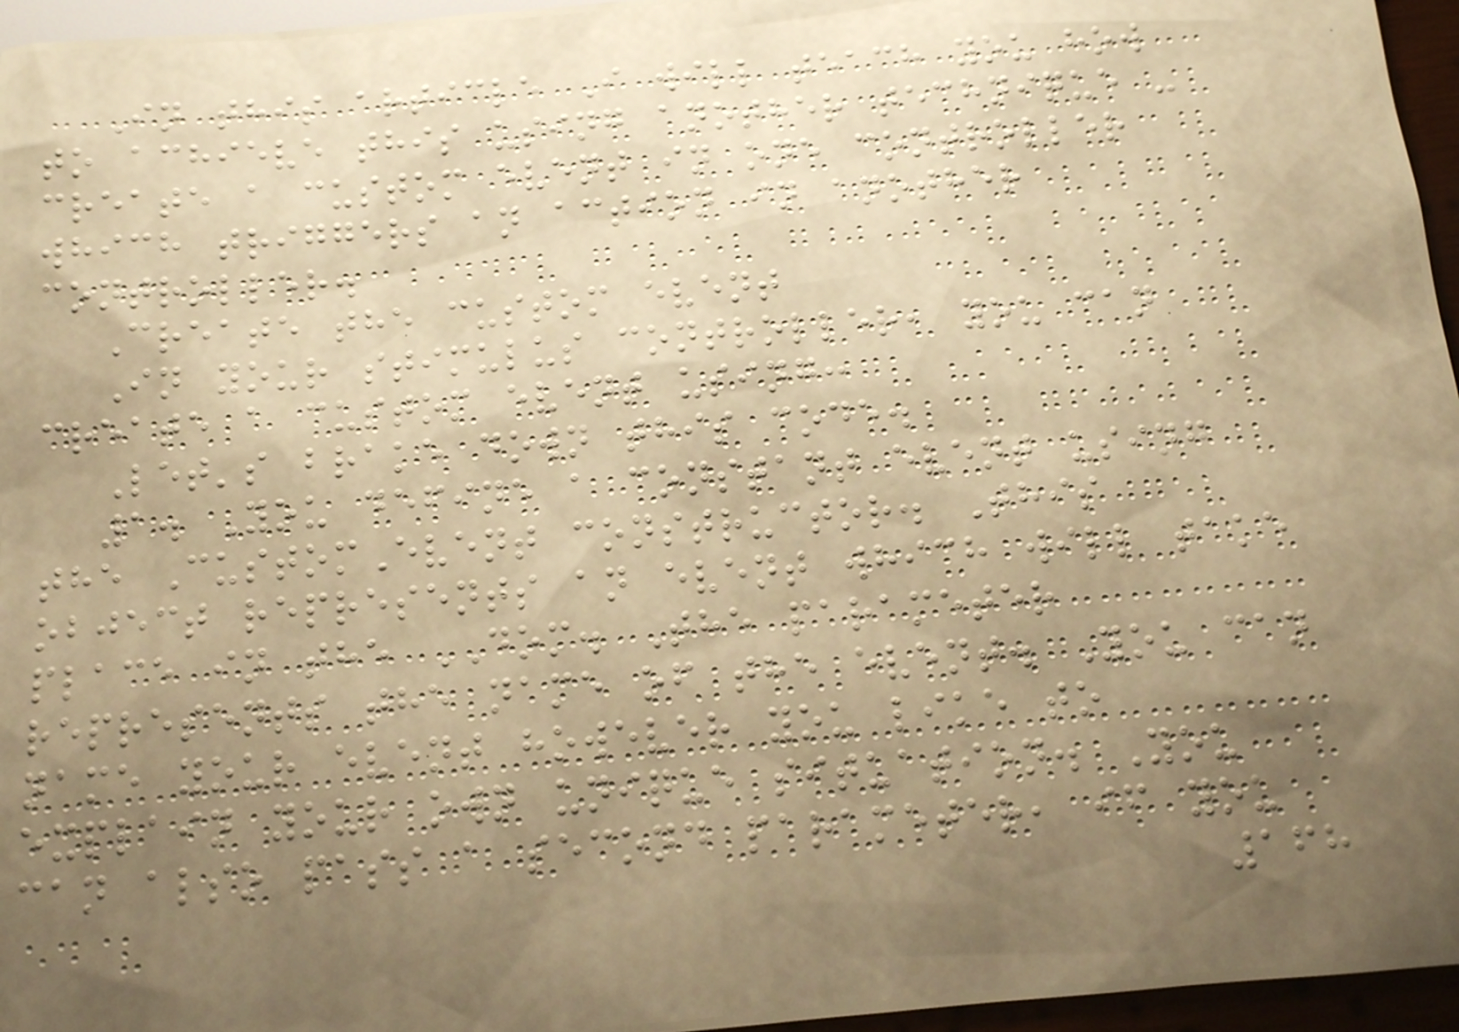In this article I will teach you how
to achieve this using another technique -
create a custom event in one controller
which triggers an action in another
controller.
Create the custom event
In your stimulus controller, you can
create a custom event using:
Let's brake down this code.
1. You define a constant event using
the CustomEvent constructor. This
object represents an event which will take
place in the DOM. The parameter
represents the name of the event. You can
name your event however you like to
explain your own unique situation. You
can also pass a second parameter, if you
168
